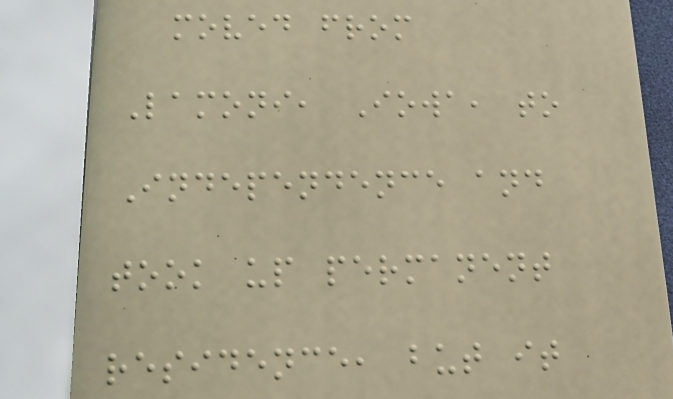moved from
Lamoni, Iowa, to
Independence and
took up permanent
residence, but it
